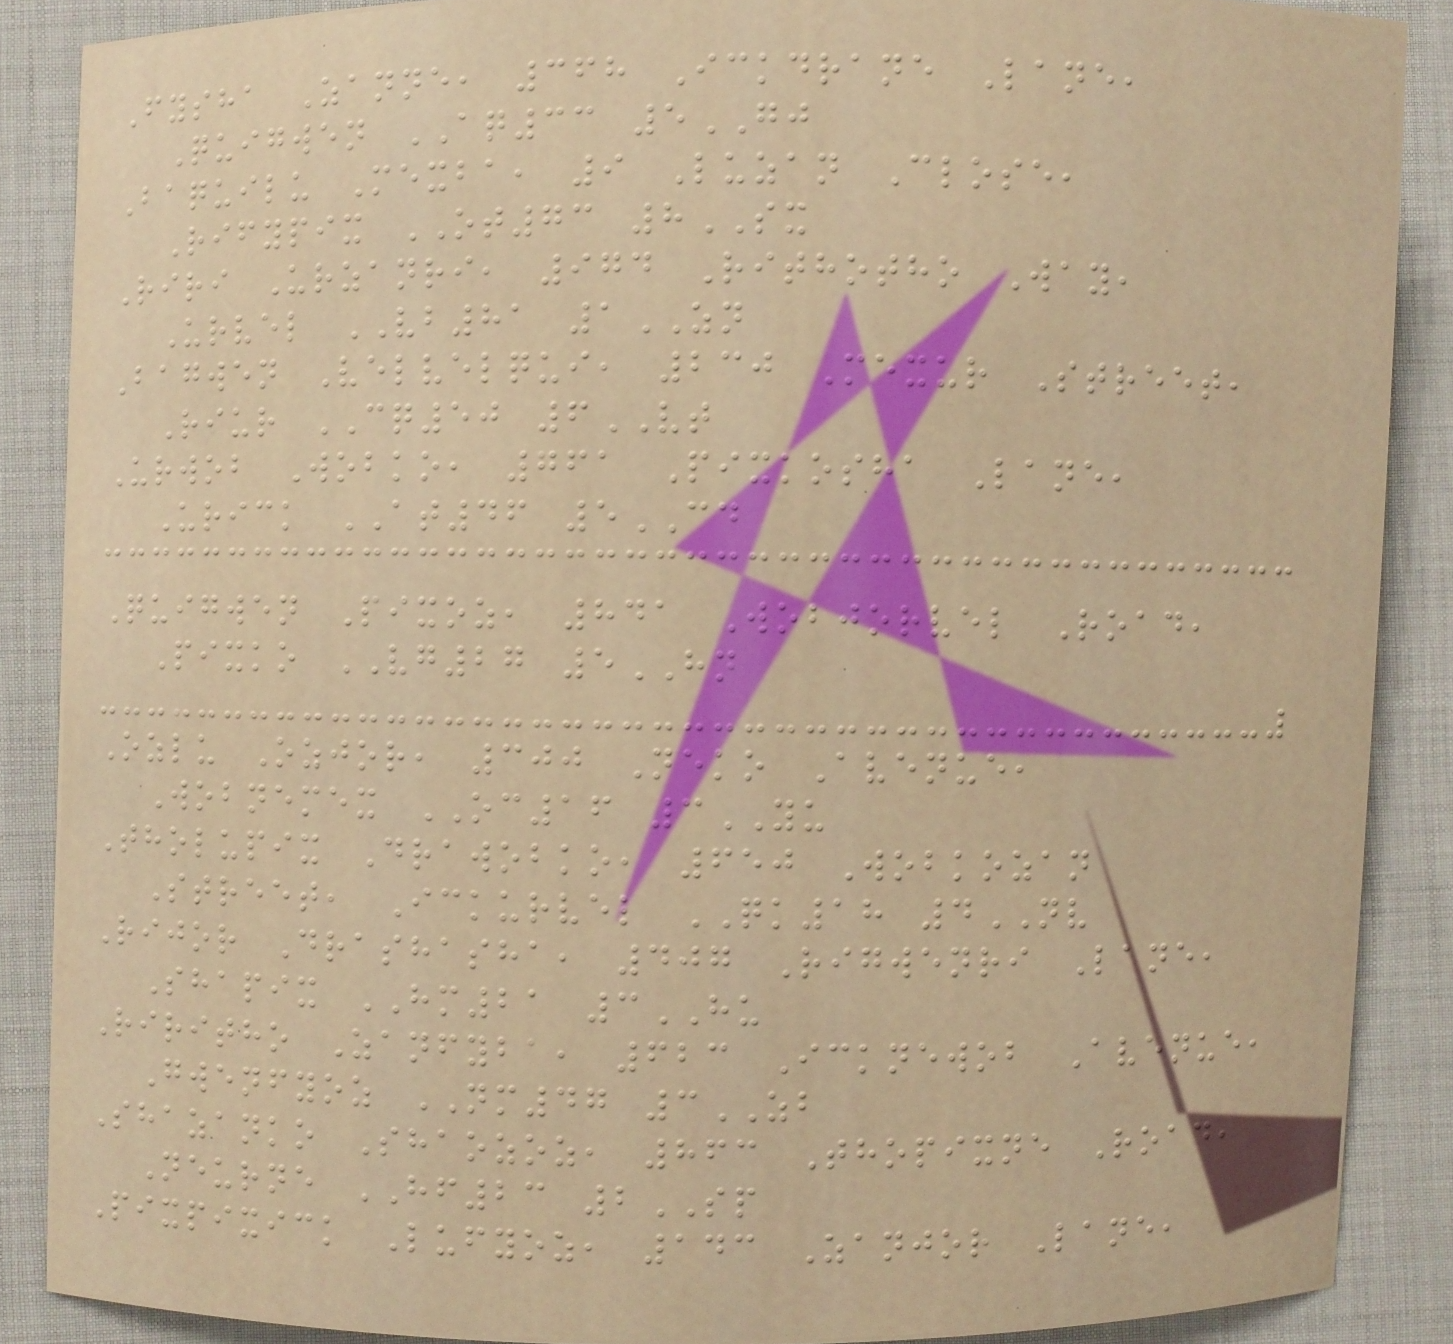Fysha Zanne, 368 Ickdrane Lane,
Quigwen AQ33 5GJ
Baquilu Mexba, 9 Luzan Close,
Rifypix OT73 8SX
Riri Urzanri, 974 Rithotho Way,
Urvel VB81 1ZN
Bagwen Velvelqui, 230 Mexur Street,
Riur CQ50 6VT
Urwob Wobko, 761 Pixkosha Lane,
Urick AT46 5CD
Quigwen Pixoz, 841 Wobjorvel Road,
Pixko VG27 5HN
Ozlu Ozjor, 300 Neko Avenue,
Wobnemex OC16 3YU
Tholupix Drawobko, 650 Wobkozan
Street, Ickurvel QK18 4NV
Rijor Drashasha, 407 Rigwenri Lane,
Shapix HM21 3HU
Riritho Zanfyba, 623 Icknewob Avenue,
Gwenfyoz NM47 3ZB
Shazanko Shaozoz, 863 Thopixne Road,
Neurne HF23 2SP
Pixpixick Lufyoz, 143 Zanjor Lane,
